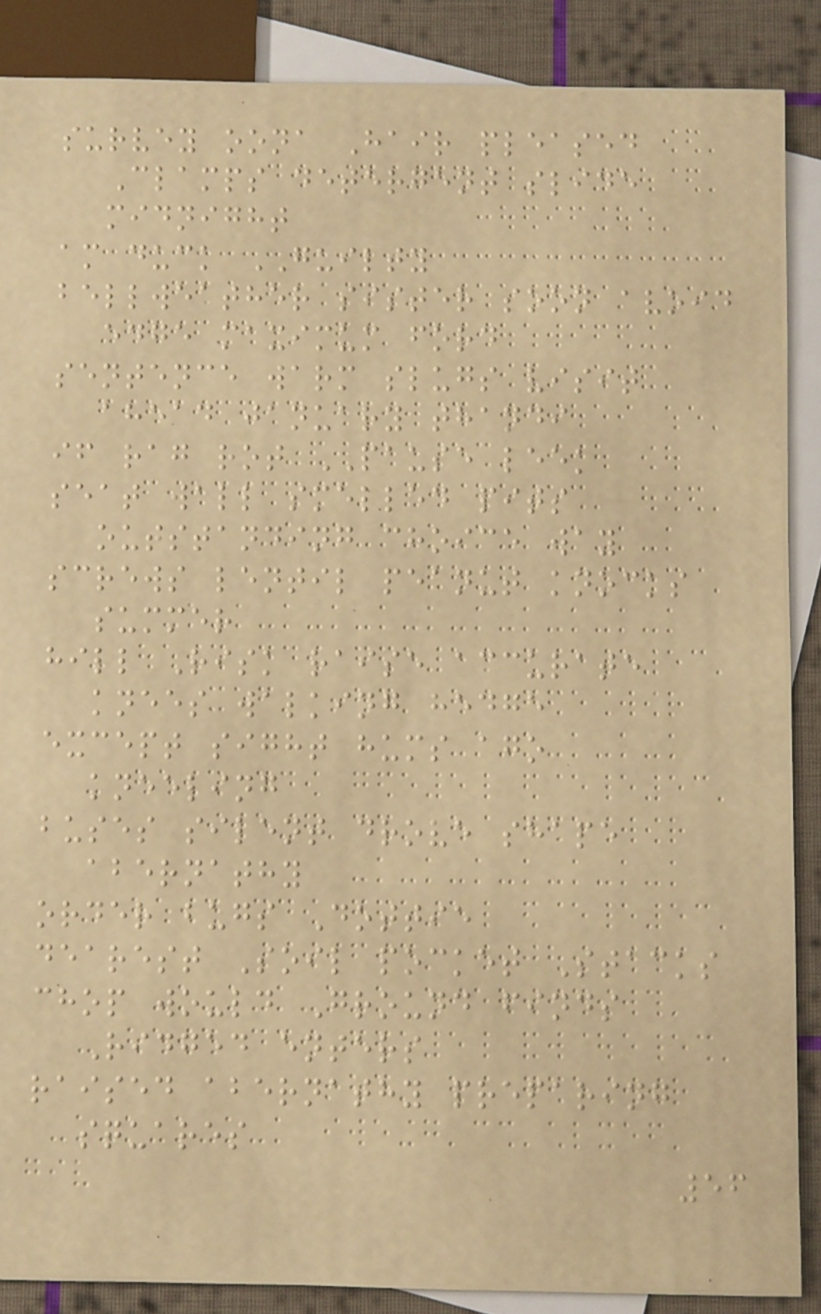survey oona Hair pleased
Clamps detergent slide
midnight
am duck GUILTY
bellweather sister soon avoid
edge maximum ford
sentence warm slugs visit
ahead january thandi
if rag rot PAUSE leek
seat wall smelled pits
outstanding choice way
screws lentil peanut knocks
summer
hill Risk raise accurate
knees walking hedge
except sight hums ago
kneeling
buses silent drove shape
abernathy
order bugs Dottie
dearest Soil pocket Stacks
chop would Ground finds
Ridged enters
raised abernathy preparing
squares
56
